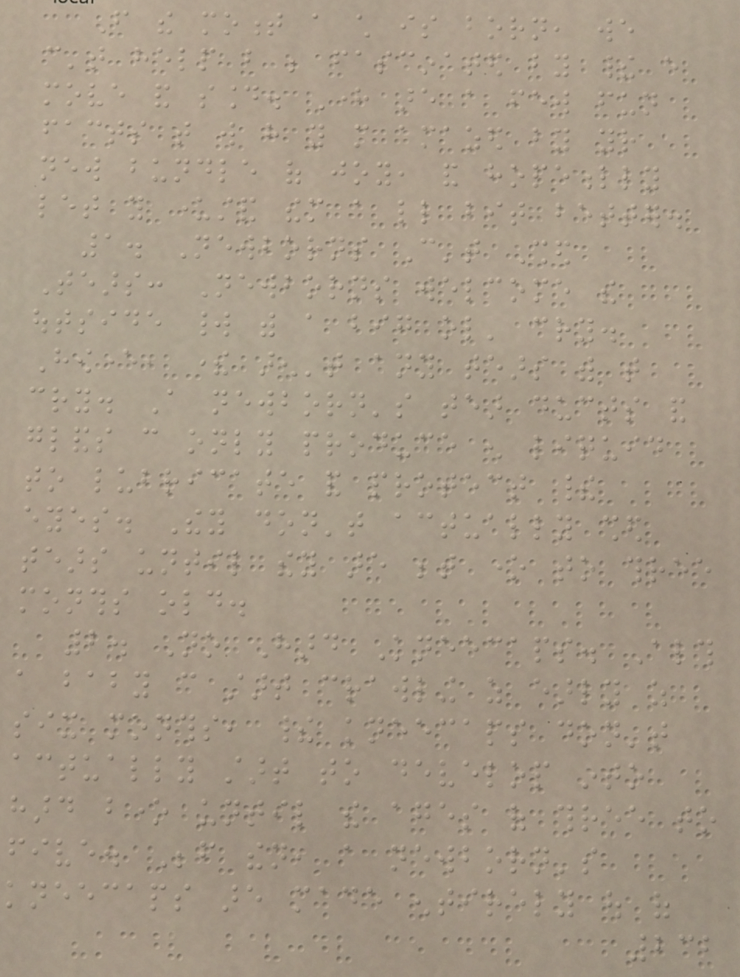From the moment a child is born, we
can't help but be fascinated by their every
move and sound. Here are a few fun
facts that will have you more amazed by your
new bundle of joy, and hopefully
let you understand them a little bit better.
1. Newborns Can't Shed
Tears: Newborns welcome the
outside world with a big ol' cry.
However, there aren't any tears with that
cry. A newborn's tear ducts and
glands can only produce enough liquid
to lubricate and protect their
eyes. They don't actually shed
tears until they are between one to three
months old.
2. No Hard Kneecaps. Although
a baby can start crawling as early as
six months, their kneecaps don't
actually start to develop into
hard bone until the ages of three to
five. Before then, a newborn's
kneecaps are made entirely out of
232
